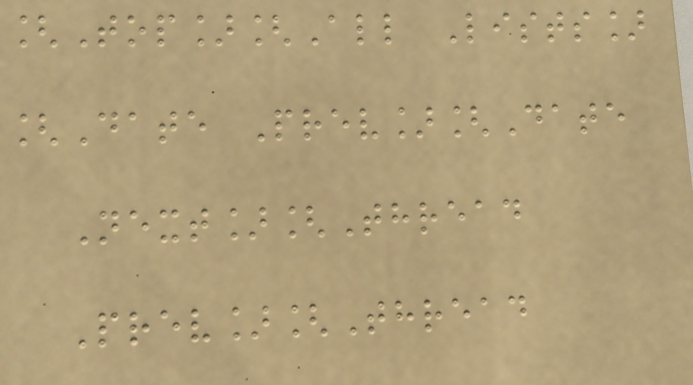[Top][All Lists]
[Date Prev][Date
Next][Thread
Prev][Thread
